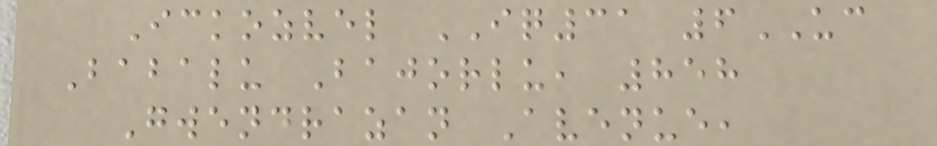Ickozvel IQ31 6UC
Babalu Bajorlu, 858
Gwendrazan Avenue,
